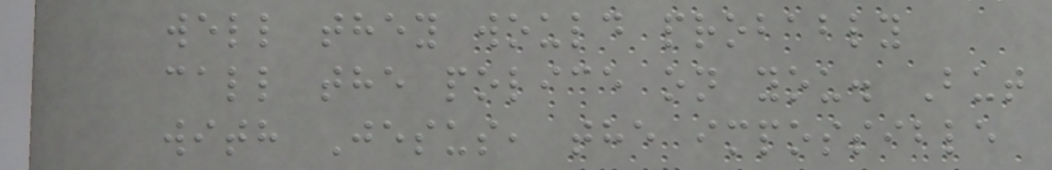well they would probably
call the police on you. But
with Jesus, the impossible
